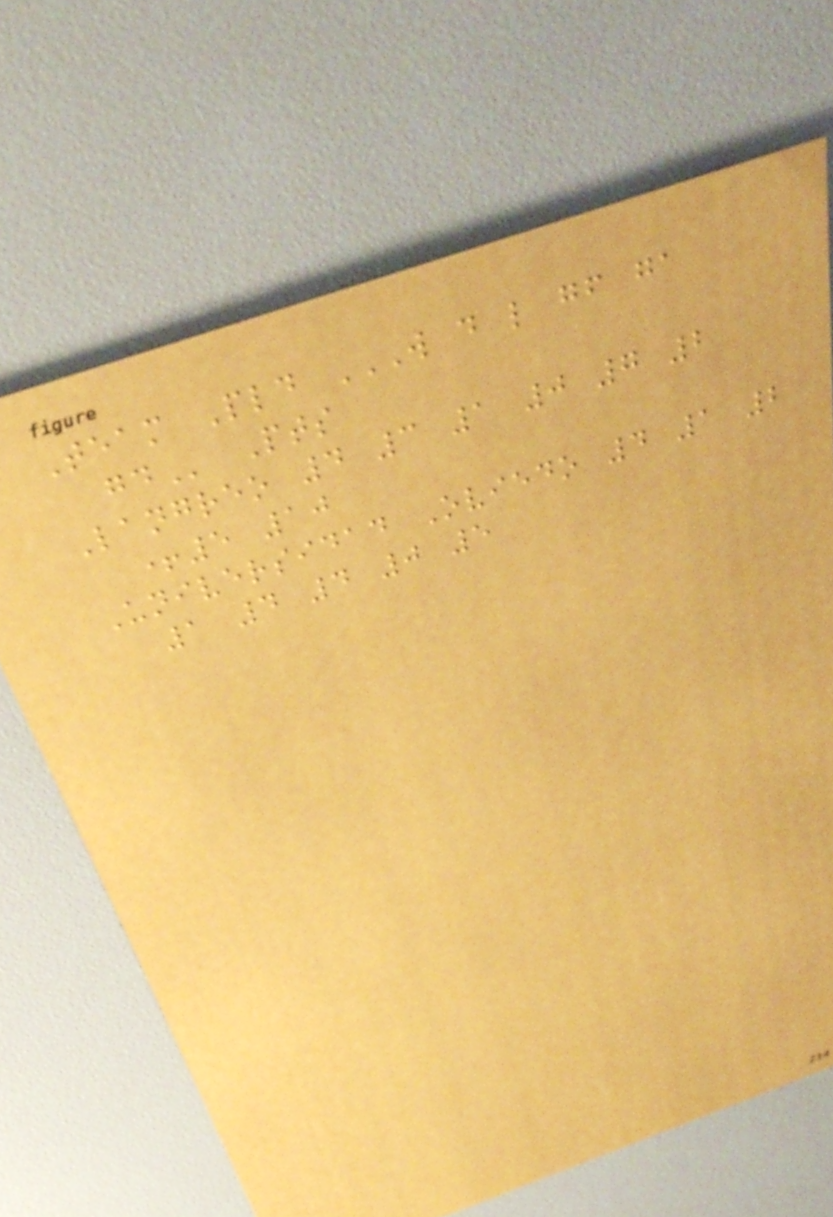Team Pld W D L GF GA
GD Pts
Langreo 4 3 1 0 7 2
+5 10
Universidad Oviedo 4 1 2
1 4 4 0 5
